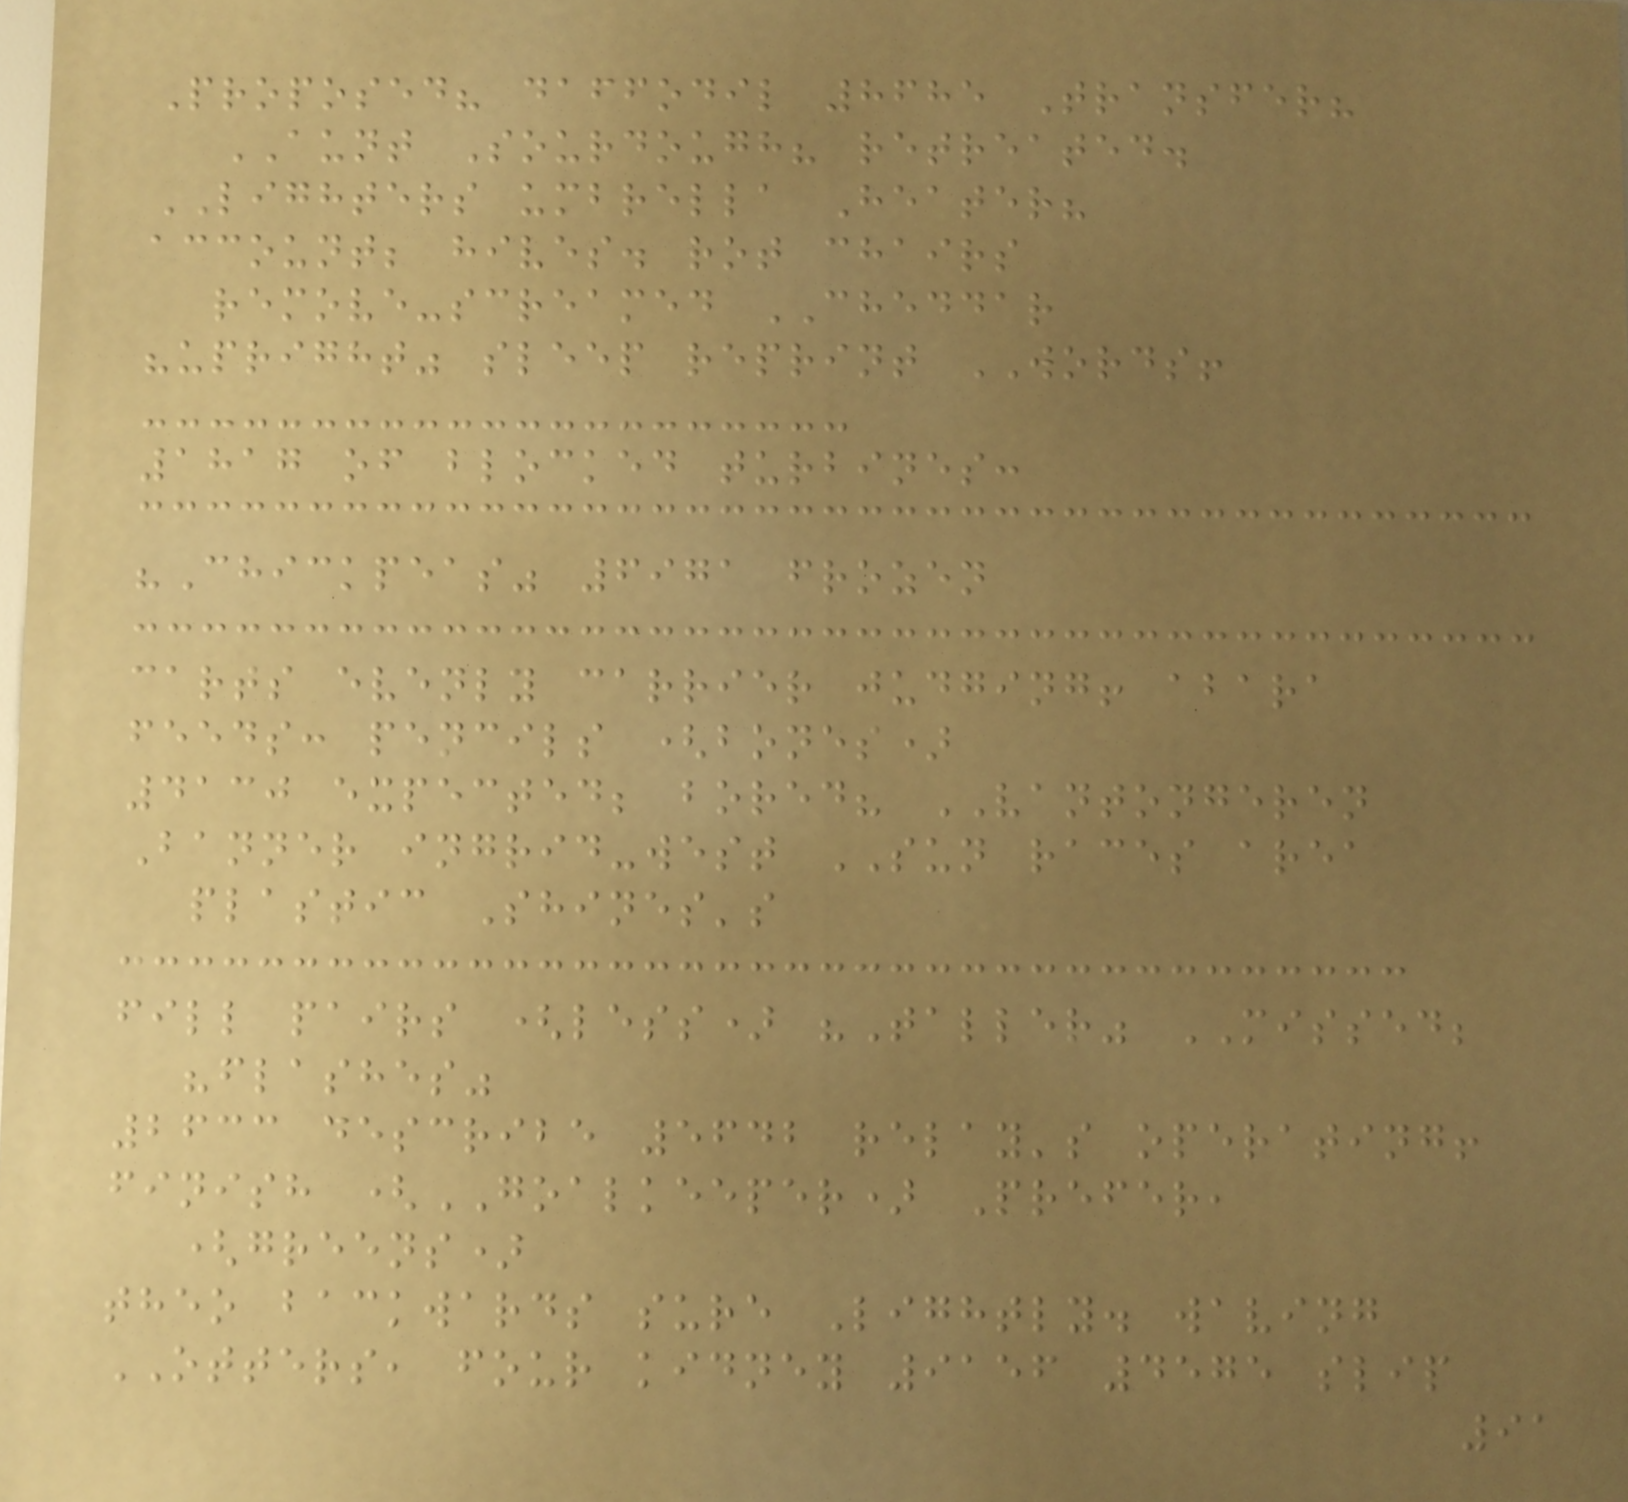Proposed? daffodil 8685 Transfer?
AUNT Sourdough? retreated.
LIGHTERS umbrella Heater?
account; hives. rot chairs
remove-screamed CHEDDAR
"upright" sleep reprint WORDS!
1817 of blocked turbines:
"Chickpeas" 6971 frozen
carts evenly carrier judging! abara
feeds: pencils (bones)
4130 expected; bored? VANTONGEREN
Banner ingrid-west SUN races area
plastic Shines's
fill pairs (less) "Taller" MISSED;
"flashes"
2633 describe 5642 relay's operating!
finish (GOALKEEPER) Prefer,
(greens)
theo backwards sure Lightly. waving
OTTERS, four kidney 9156 4575 slip
91
